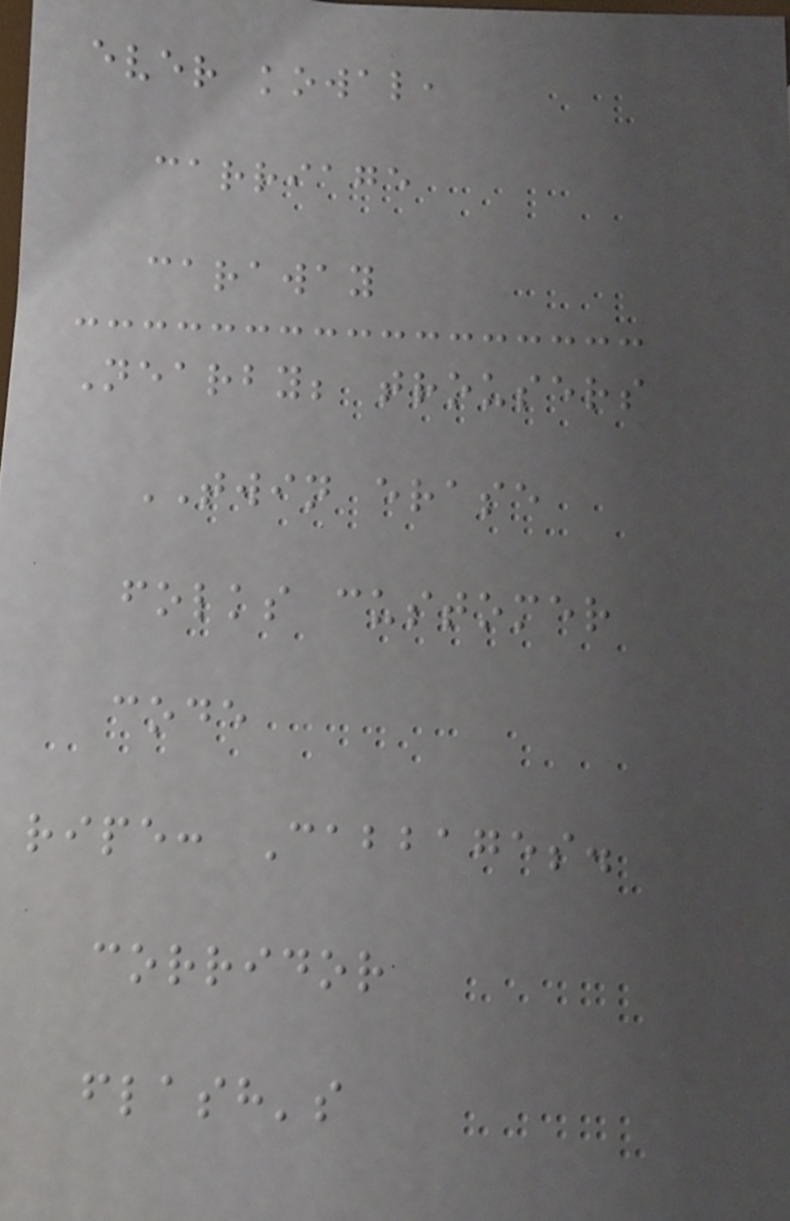ever kowal,
carriage
caraway
Nearby; trousers
TWIN erase
folks customer
code
ripe: Cabbages.
corridor
flash's
